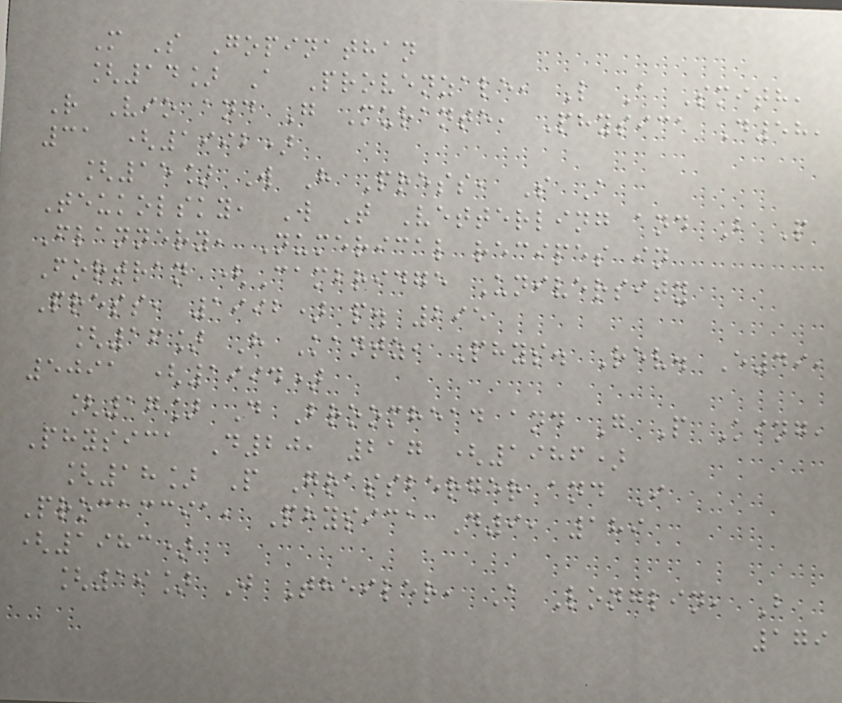M S Gopinathan
[14] A Provenzale, L A Smith,
R Vio and G Murante, Physica D58,
31 (1992)
[15] W H Press, S A
Teukolsky, W T Vetterling and B P
Flannery, Numerical recipes in
Fortran (Cambridge University
Press, 1992) p. 295
[16] H Kantz, Phys. Rev. E49,
5091 (1994)
[17] D Broomhead and G P King,
Physica D20, 217 (1986)
[18] P Grassberger and I
Procaccia, Physica D9, 189
(1983)
[19] J Theiler, A Longlin, B
179
